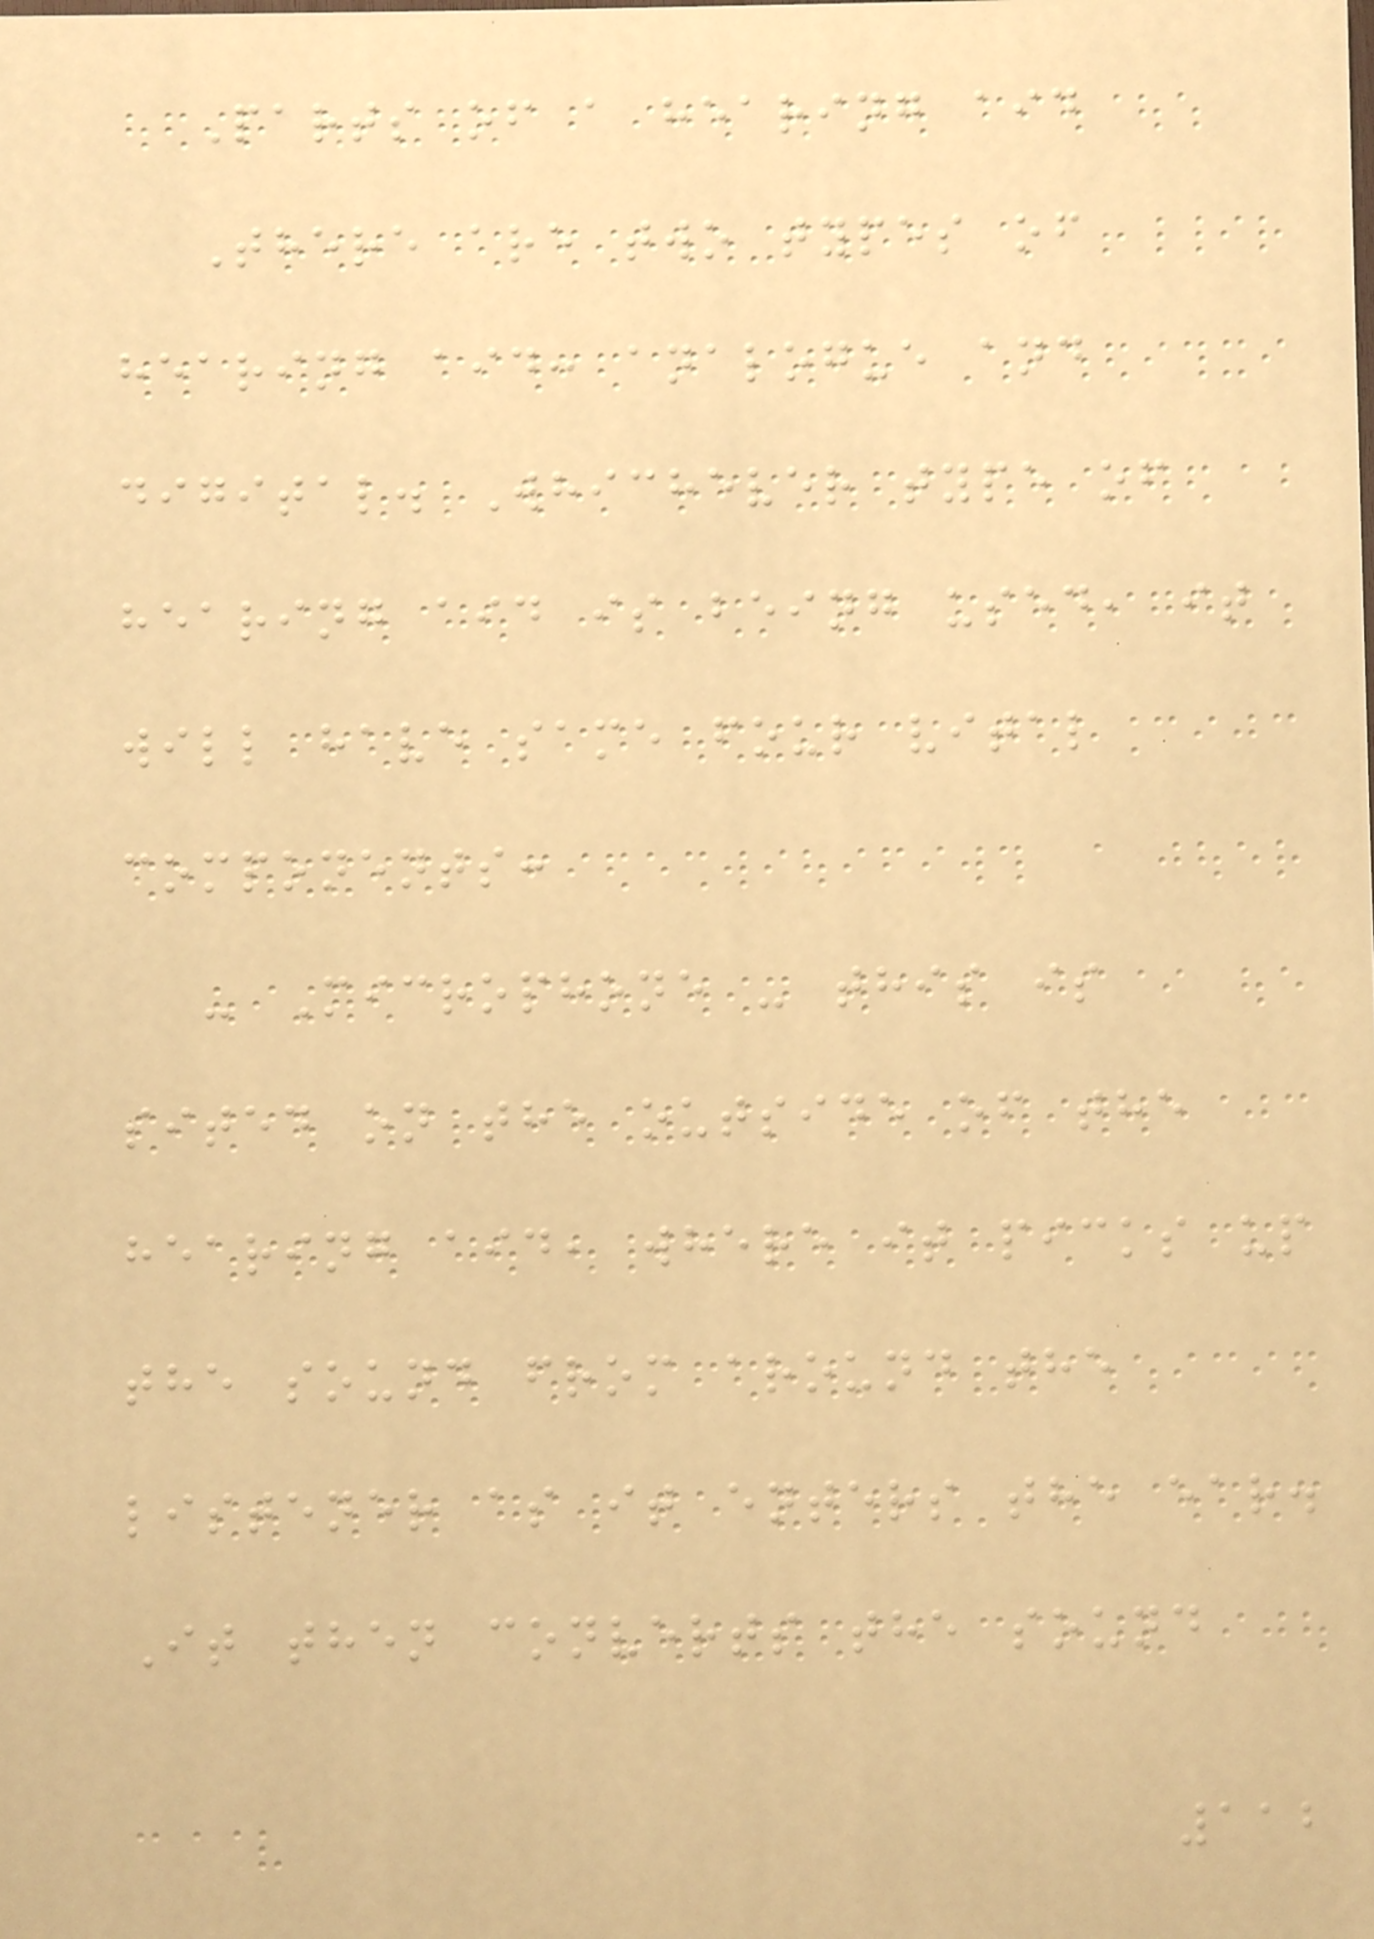Parts of a hearing aid
There are two types of
hearing aid: analogue and
digital. Whichever type of
hearing aid is being used, it
will have same four vital
components:
- Microphone - this is
sited on the outside of the
hearing aid, where it picks up
the sound from around the
listener as it enters the ear.
It then converts the sound
112
